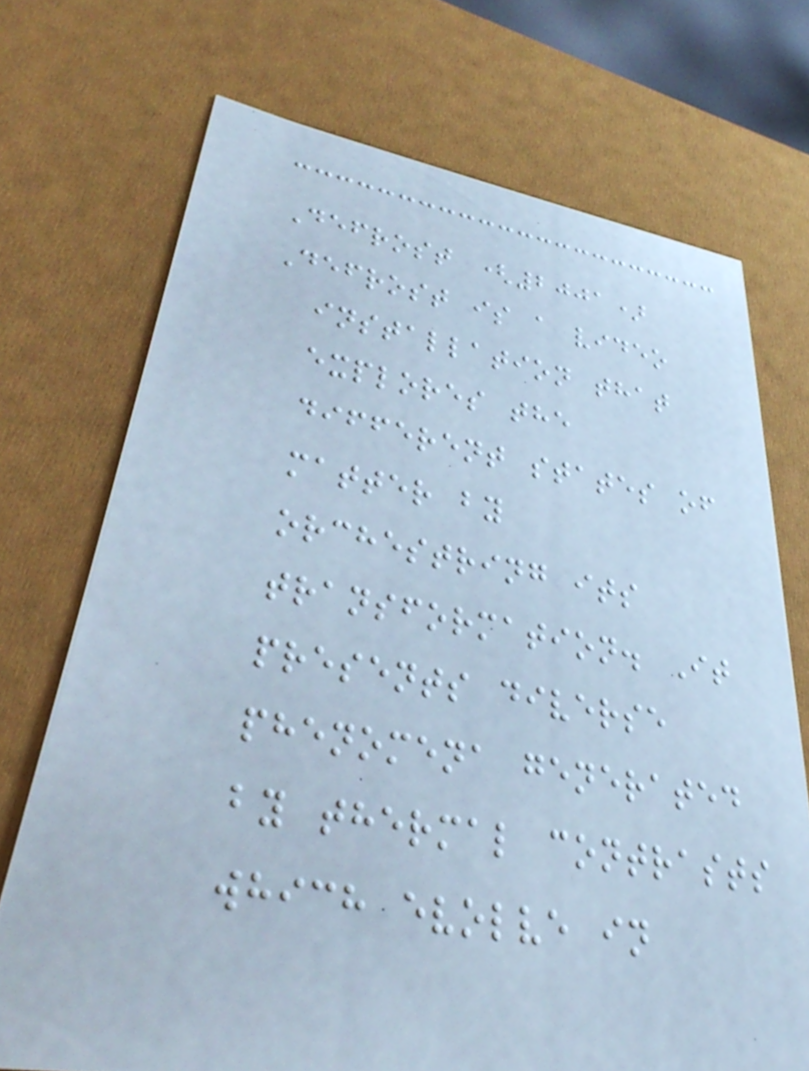Defrost (2001)
Defrost is a video
installation that
explores the
different states of
matter by
orchestring its
transformation. It
presents diverse
phenomena generated
by thermal contrasts
which evolve in
